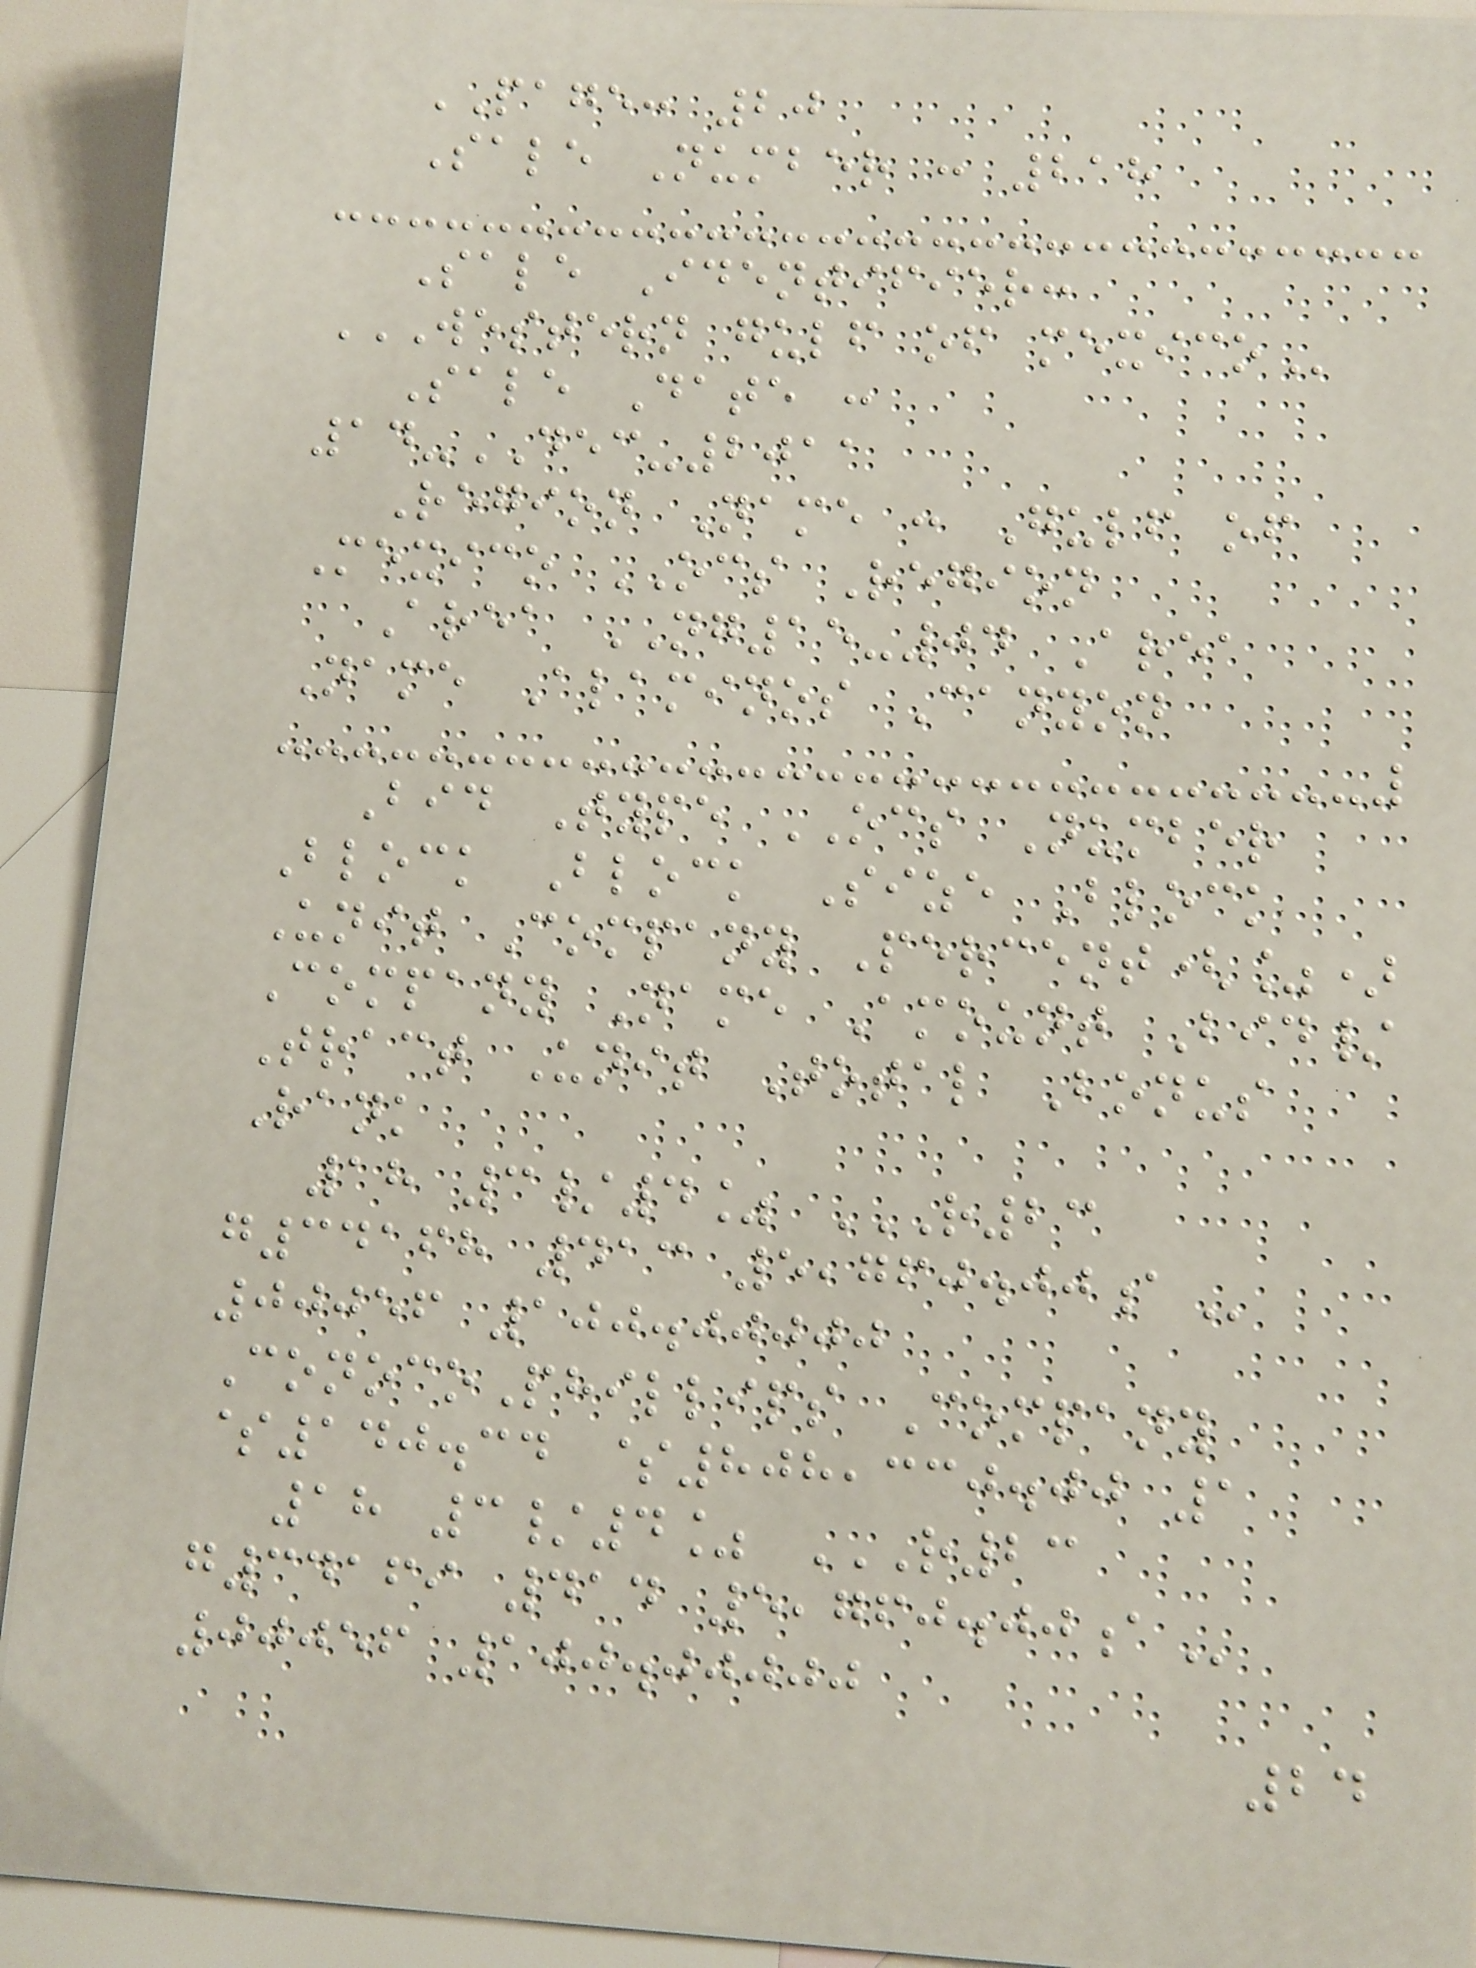PAGE: 20
Sale Number : 218
Sale Identifier:
WESTERN GULF OF MEXICO
Sale Date :
14-DEC-2011
Region Name : Gulf of
Mexico OCS Region
Area NG15-04 Area
Name Alaminos Canyon
Bid Type OCS Number
Block Block Size Block
Unit Company Percent(%)
Company Name Amount Bid/
Tract Unit Total Bonus
Rank
18 3/4% R23
G34168 413 5,760.00A
00056 100.00000
ConocoPhillips Company
$140.34 $808,330.00 1
18 3/4% R23
G34169 414 5,760.00A
00056 100.00000
24
